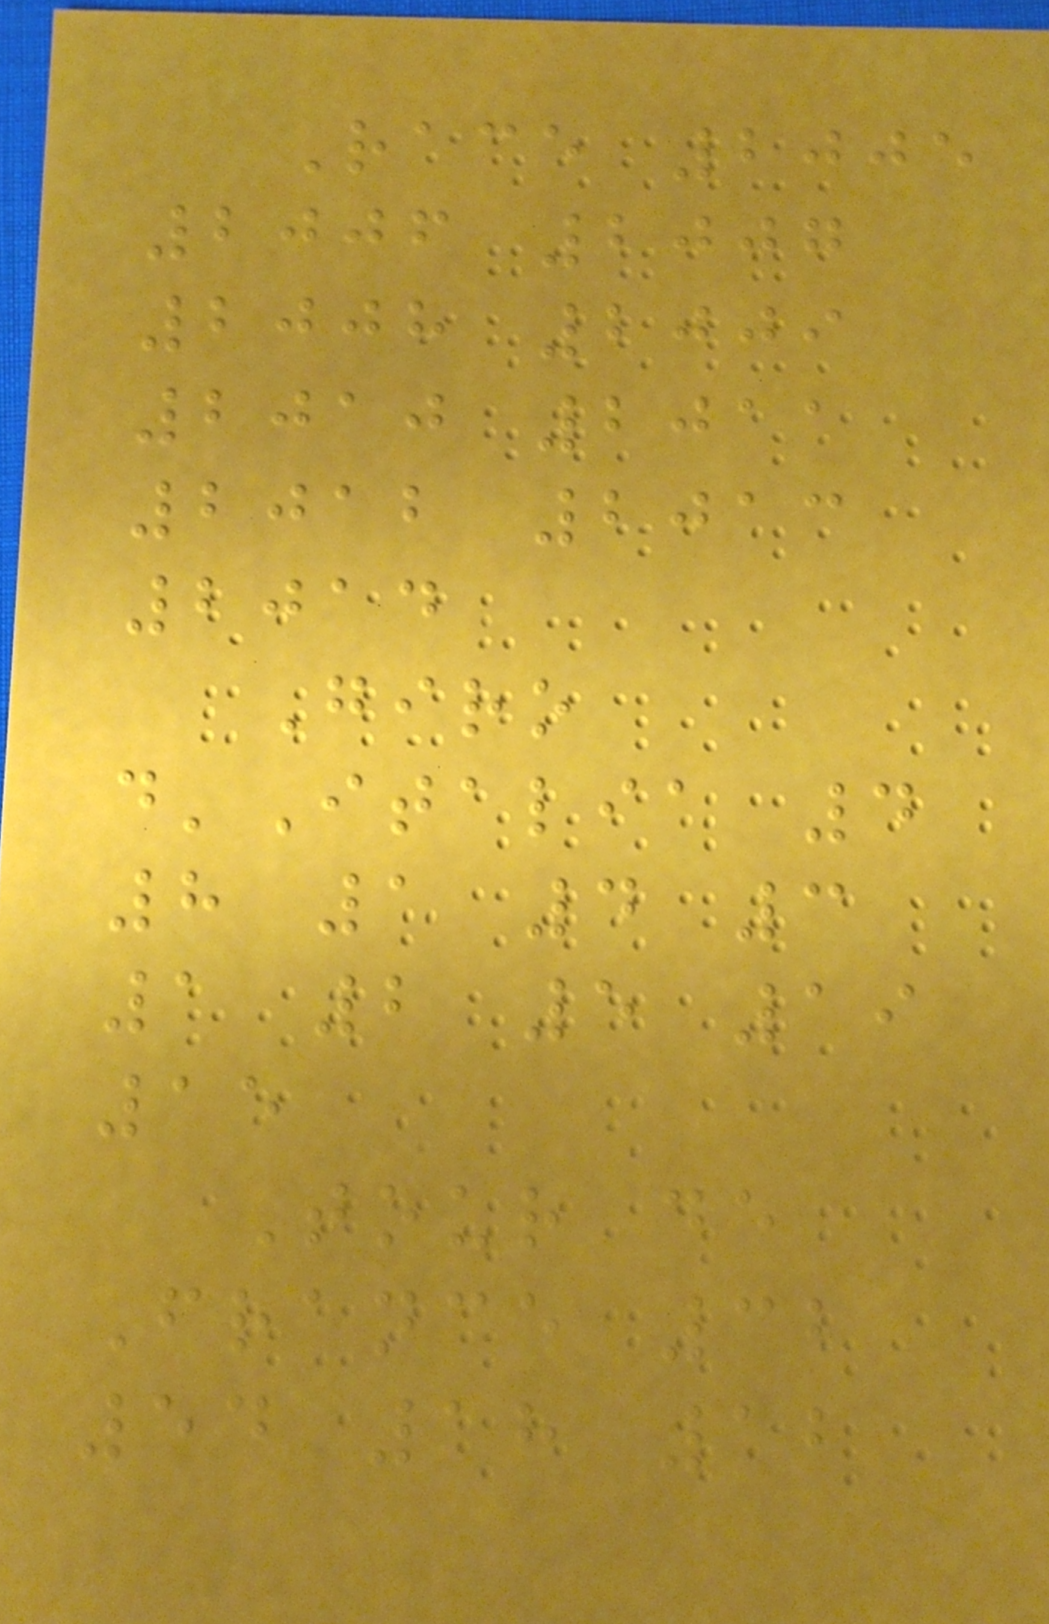Race 2005
2006 2007
2008 2009
2010 2011
2012 2013
2014
Giro
d'Italia 4
8 1 4 3
1 2 5 19
15
Tour de
France 32
54 18 12
